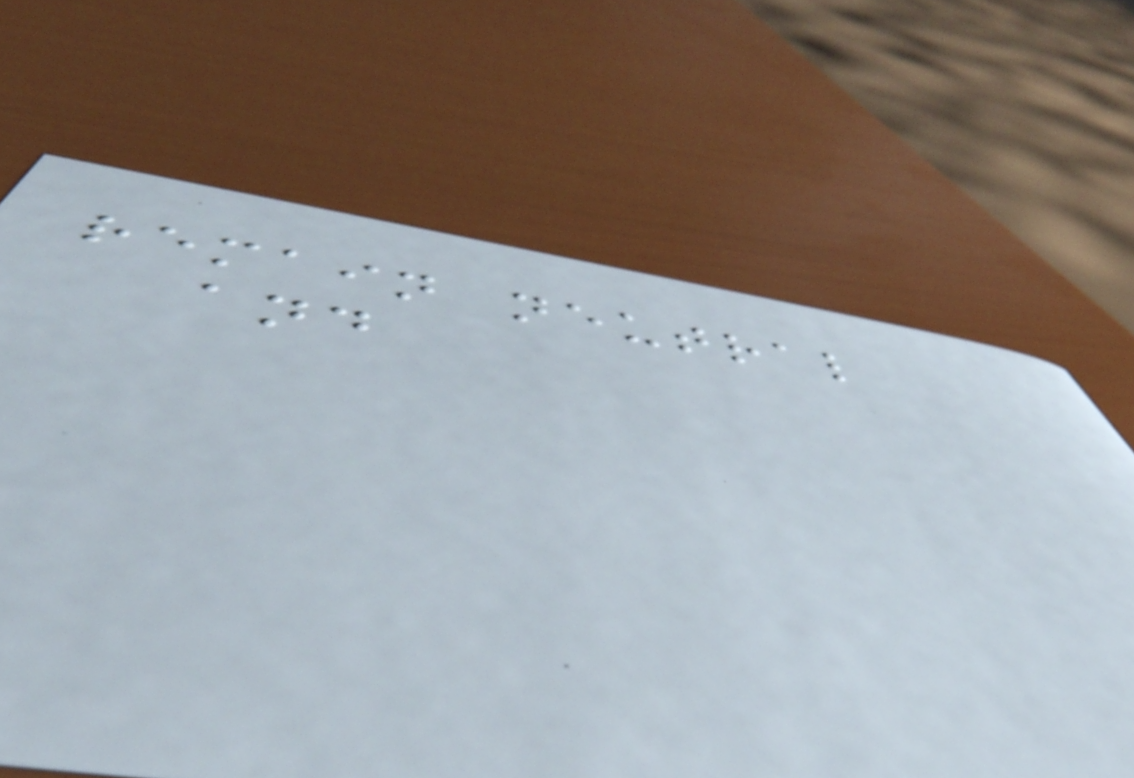remain neutral
and
